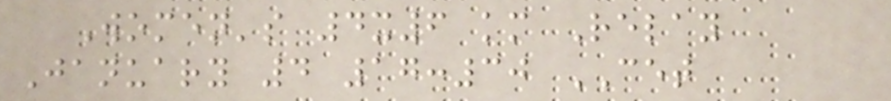Women's 4x6 km Relay
January 4 17:30 CET
